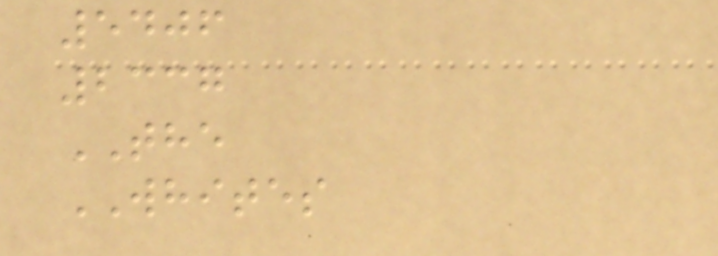5406
2337
THE
WHITES
